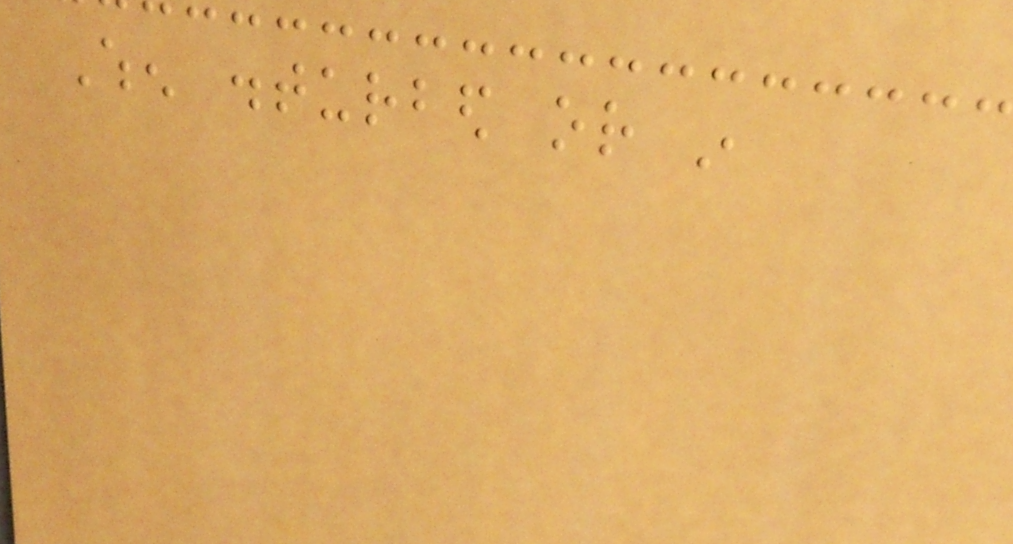When disturbed or in
